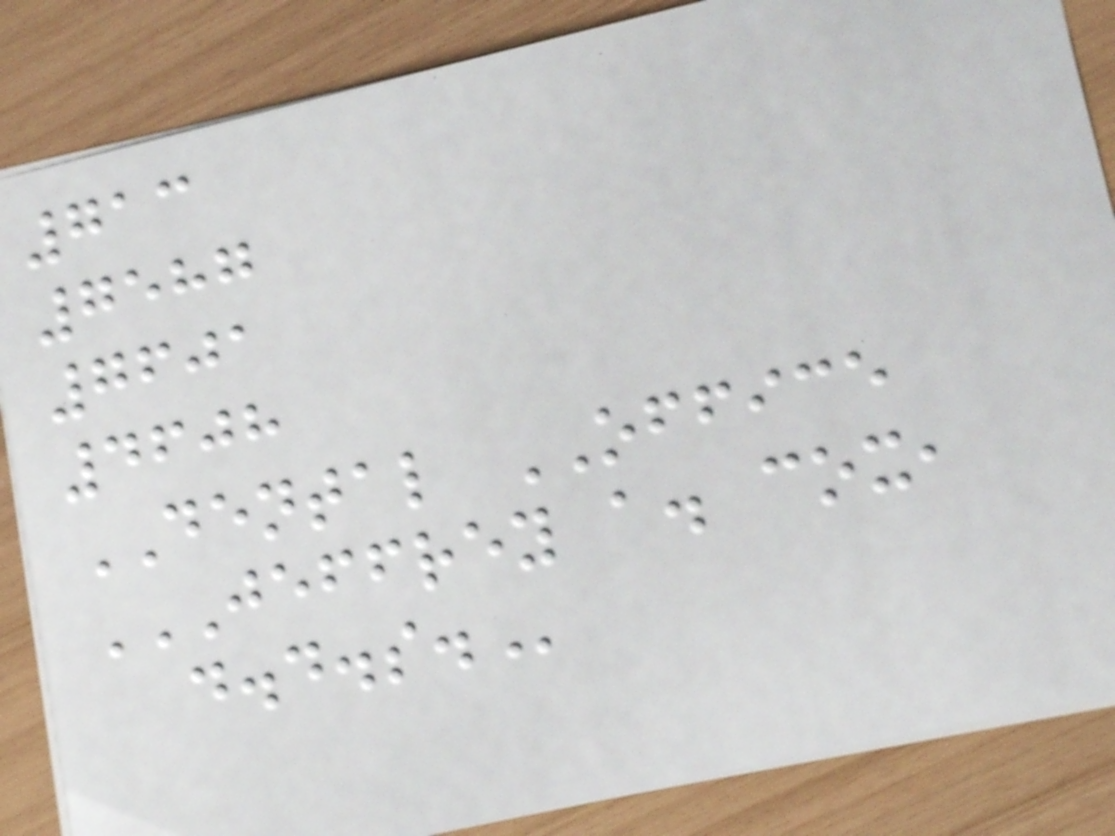713
7587
7601
4608
DENTAL OFFICE
JEFFREY A. COX,
D.D.S.
